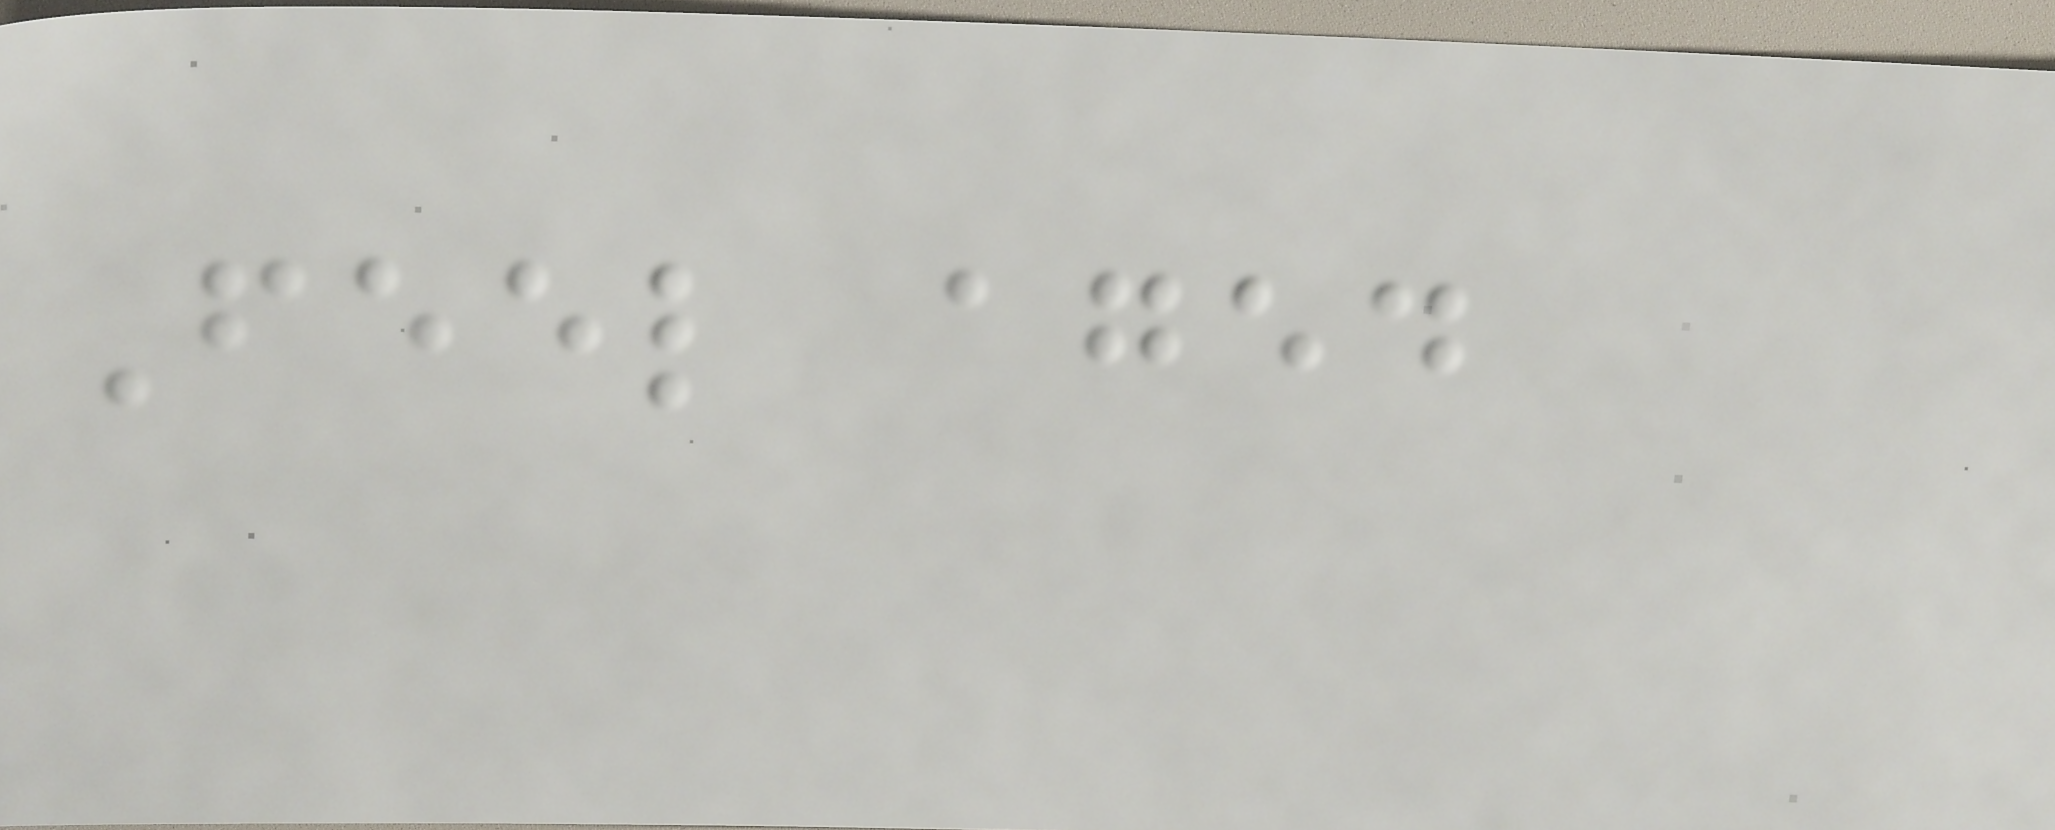Feel aged
